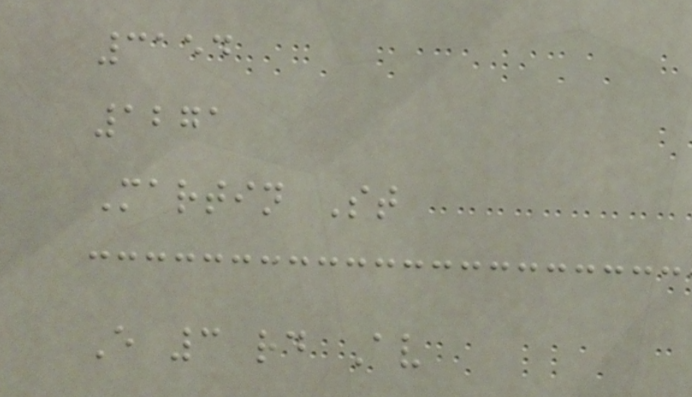3154
1271
Martin St
E 3 rd Av
